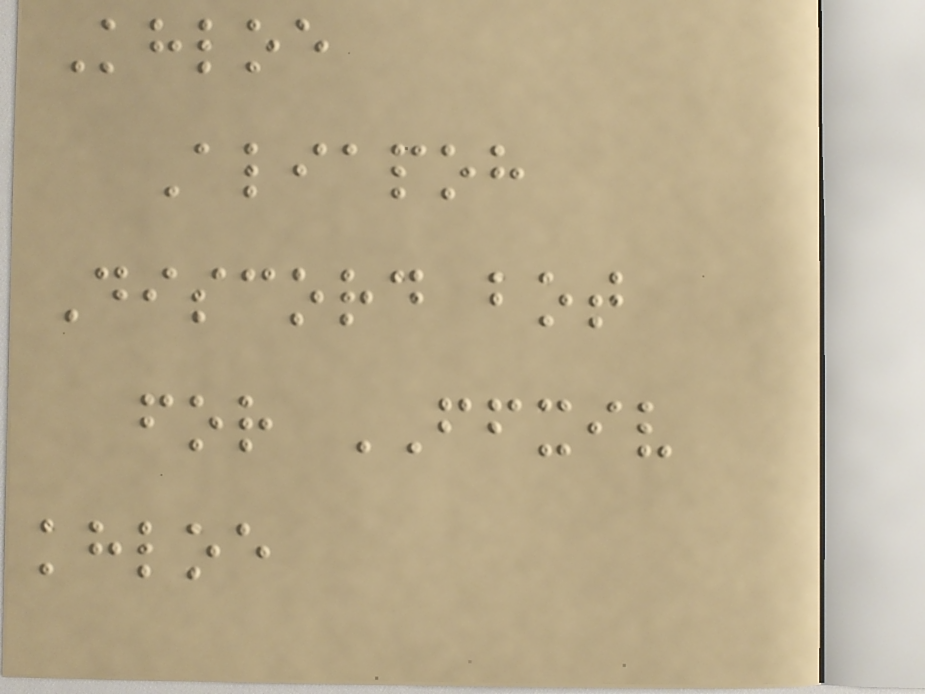Khloe
Aliapoh
Discord bot
for FFXIV
khloe
